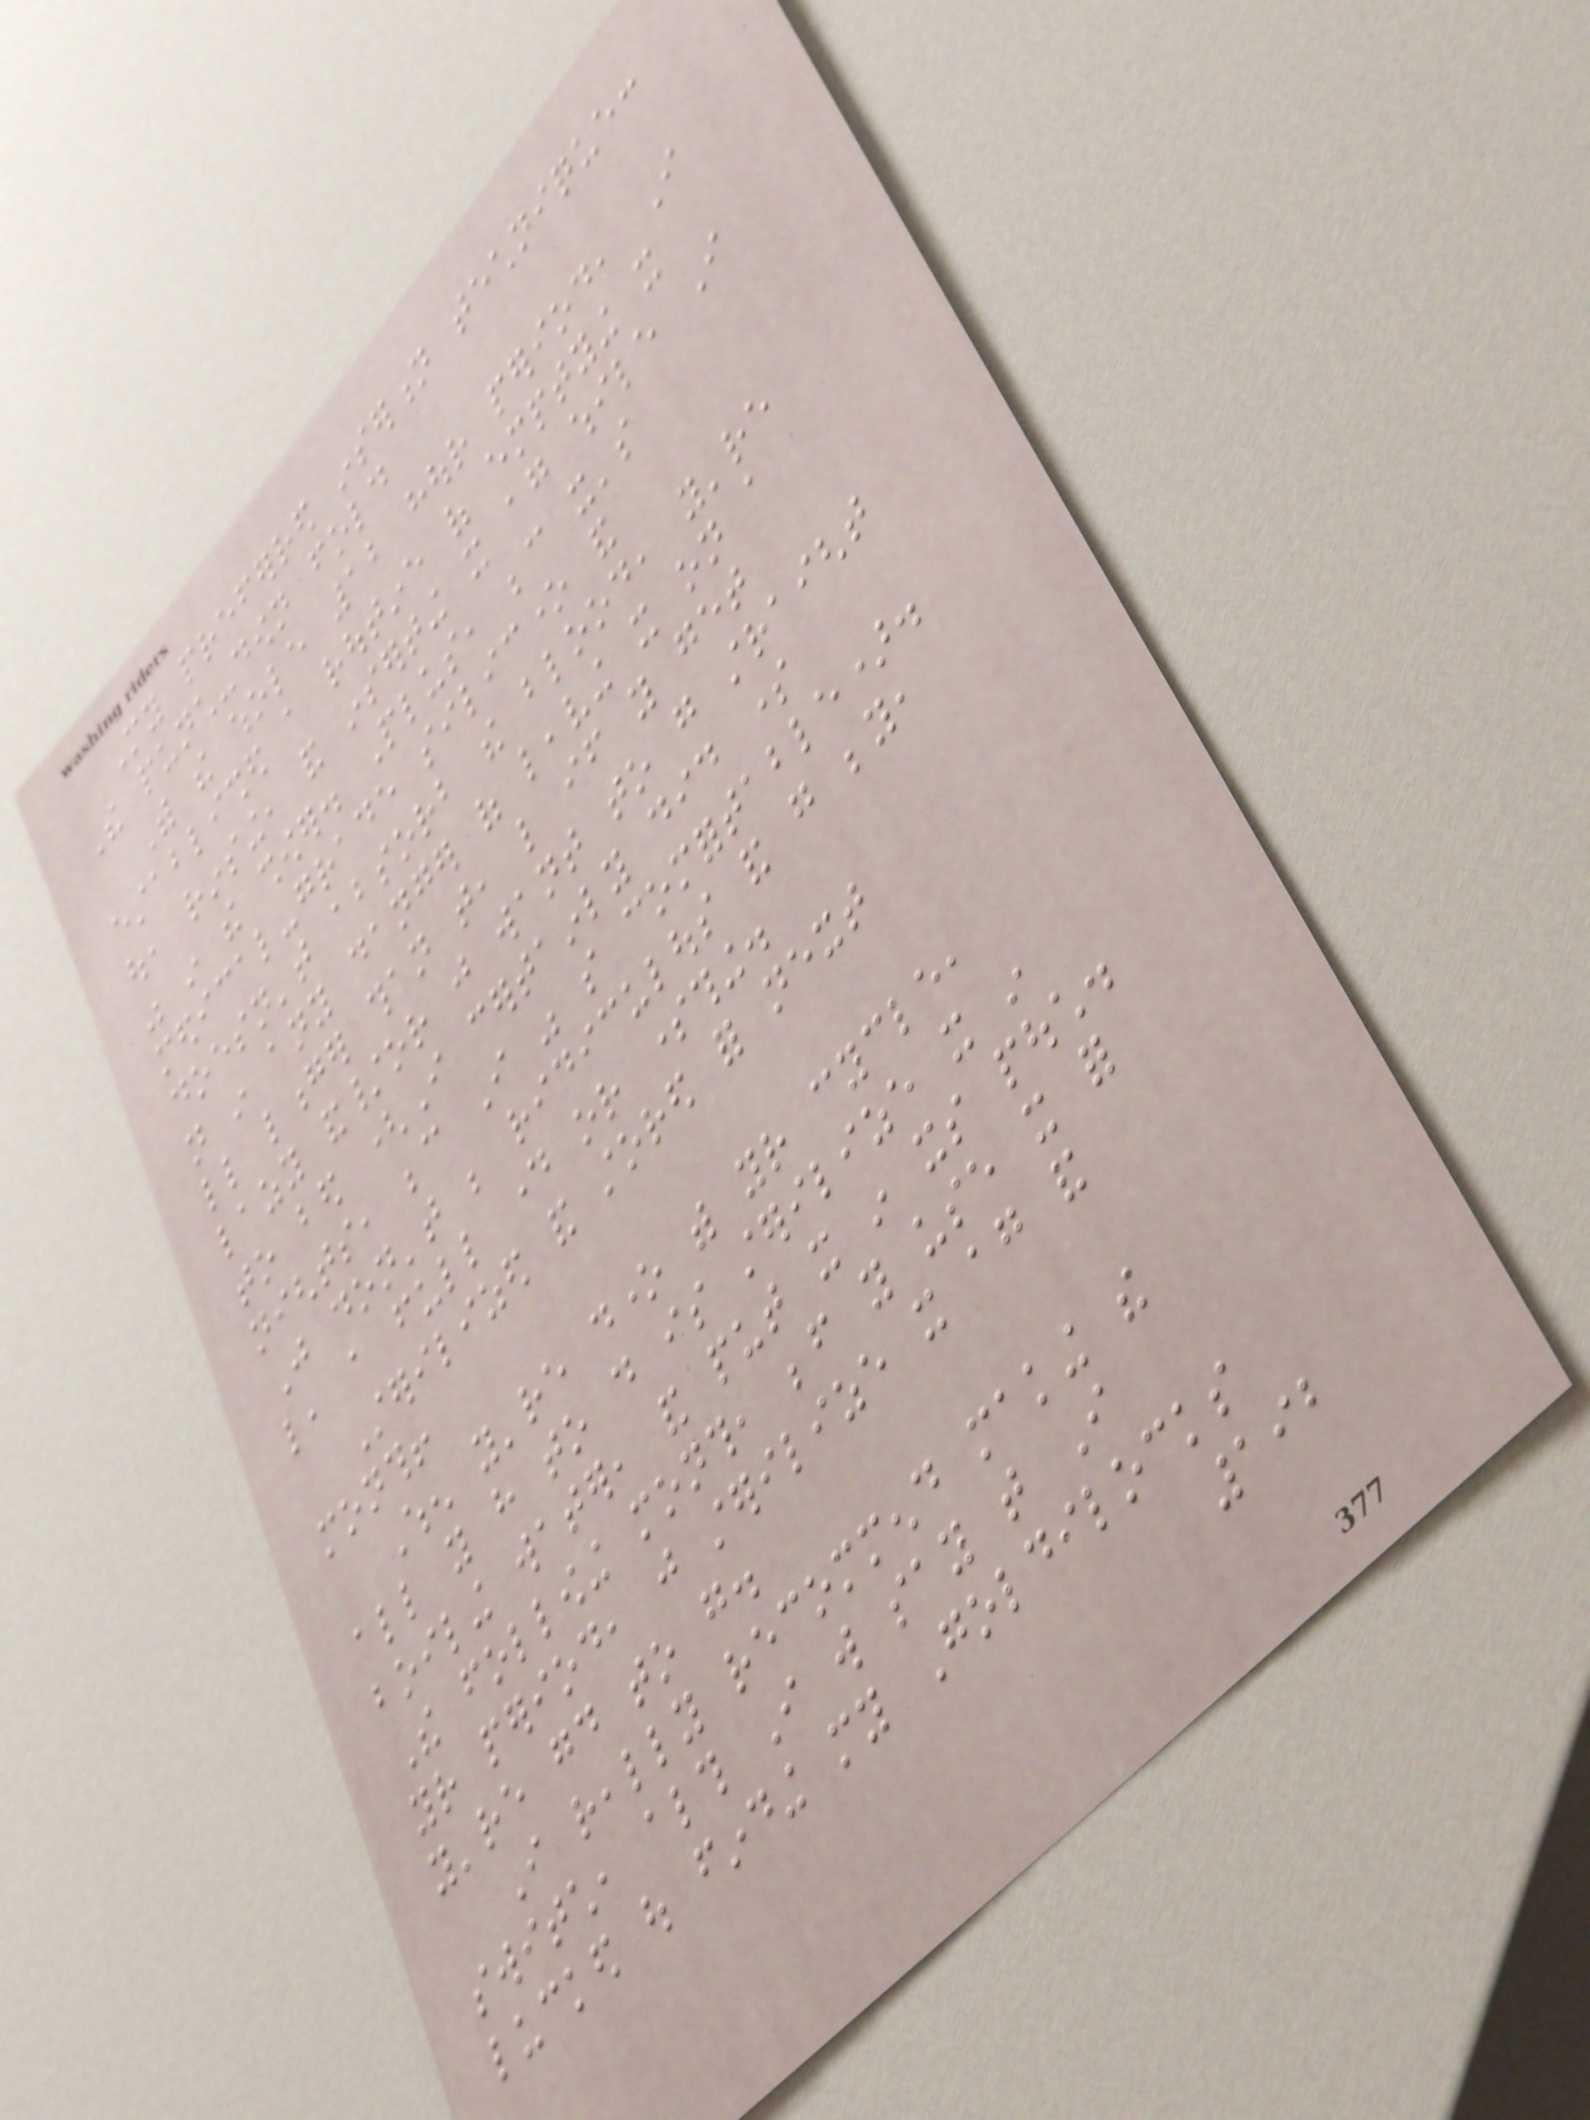My preferred insertion technique:
The punch-down fold
With the whole 12 hour period, I
established a routine of emptying it
out, rinsing, and inserting it again while I
was in the shower. Plus, because it's
medical-grade silicone and
doesn't absorb the blood, you're
not in any danger of leaving it on a
little longer than that, like if you get
lazy and/or just want to go straight
to bed (I certainly did some
nights, because I was so comfortable).
Just don't be ridiculous and go beyond,
like, a full day or something.
Sterilized and stored for next
month!
When you're done with your cycle,
all you have to do is sterilize it in
boiling water, and put it in its pouch.
The following month, before you use it for
your period, just sterilize it again and
you're good to go.
I really recommend making the
switch, although I will say that I
lucked out finding my Goldilocks
192
